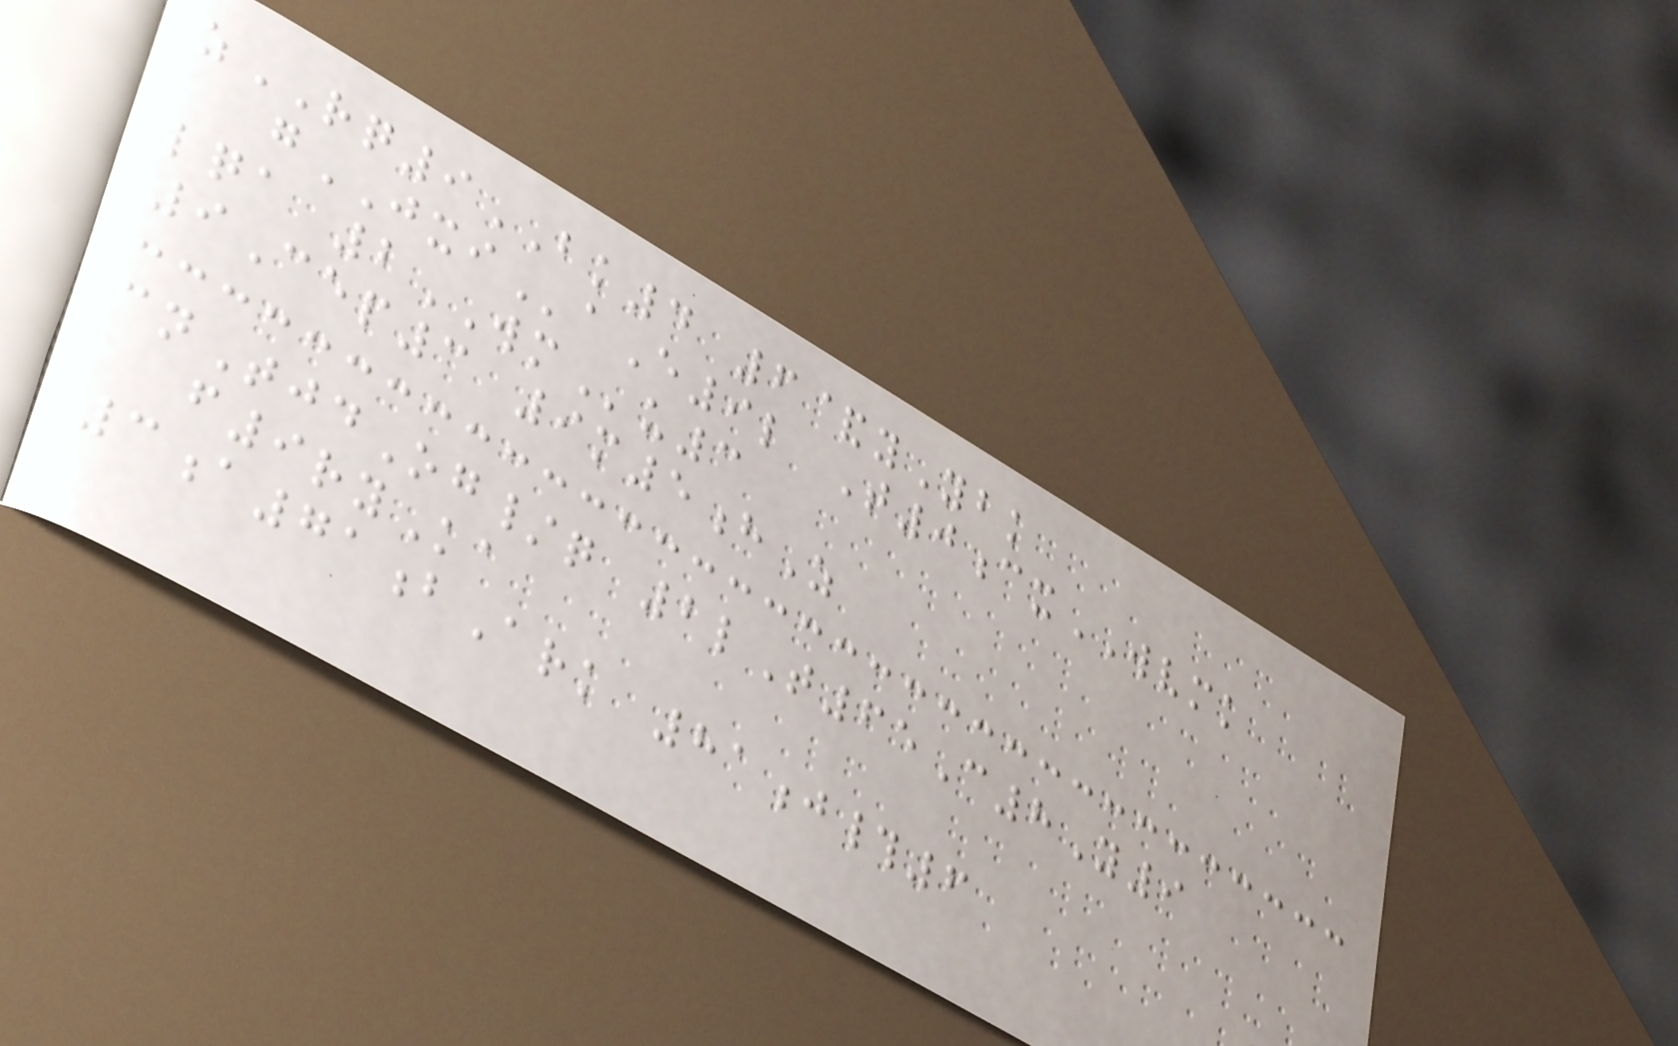zRQ9BK4 6&yYbk
gJXIaE9l T0cxWVMK
lqa 2WMu3
9Cep3 9m5hZ
cnTjdOg/q 2lT65C8Y9
f9ryKa
3a71bArk 81j#6
